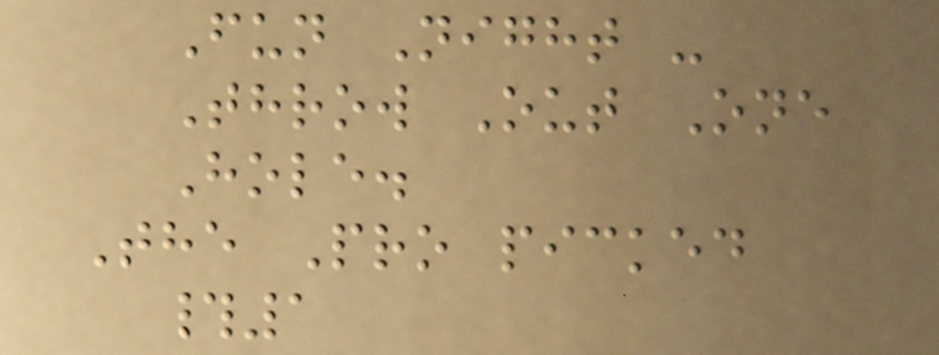Fun Night -
Throw Out One
Hole.
The Pro picked
#1
